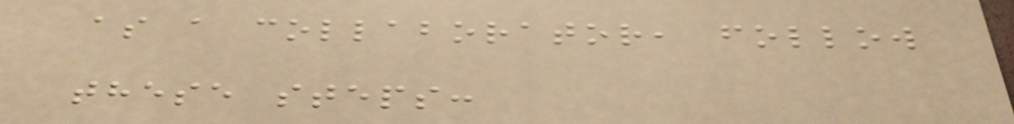as a collaborator, follow
these steps:
